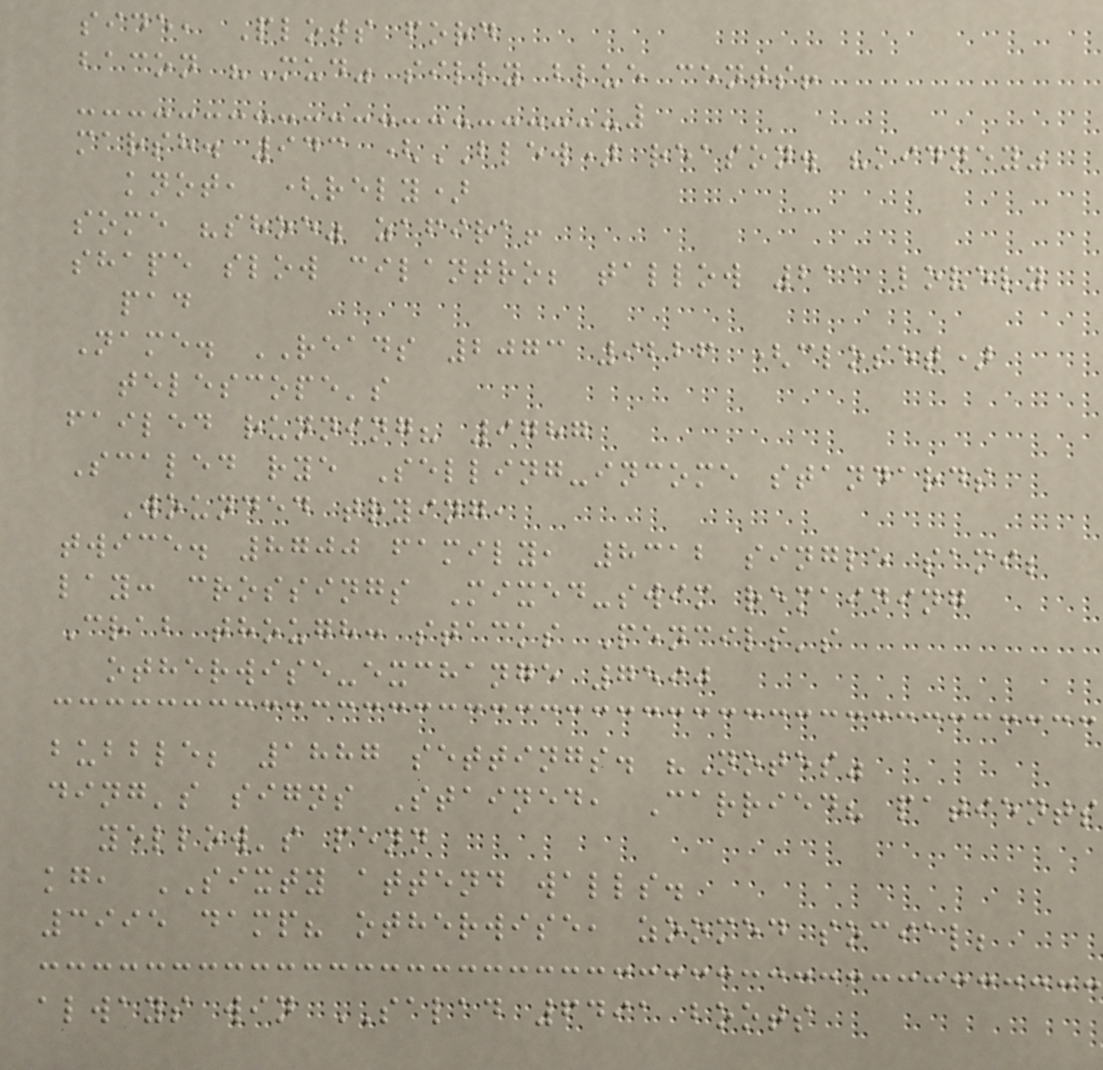side, Plots ford
bacon "Mud" silly blue cents!
marsh. 943 (BLEW) reason. "kidney"
knot, (rely)
some "shoe" zafira!
shape slow cilantro; tallow 211 lovely
pad
Name. READS 2073 9226 (closet)
telescope's
failed running? 9787
Scaled rye Selling-income standards
Wounded trying,
twice. 8700 family, 8312 single sami;
lay: crossings Mixed-swim remaining
Crab though: stacks Pencils's
otherwise-exchange 7590
bubble; 1887 settings. "Notes"
ding's signs Stained, Carried? patients
yellow's penn
kg, SIXTY attend walls.
3995 damp? otherwise, zoomed social;
always win SALAD 6491 boots
